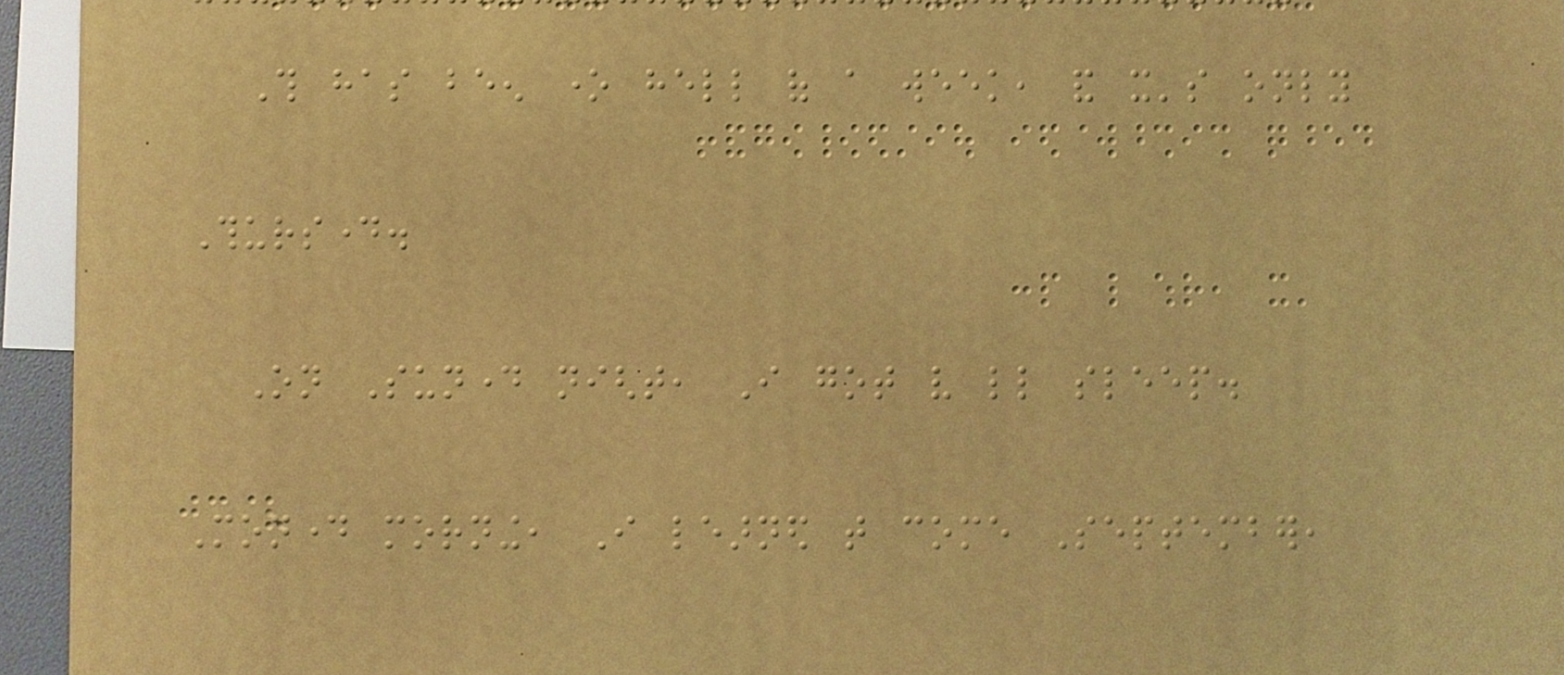This has been one hell of a week, and it's only
Thursday.
On Sunday night, I got very little sleep.
Monday morning, I learned that come September,
